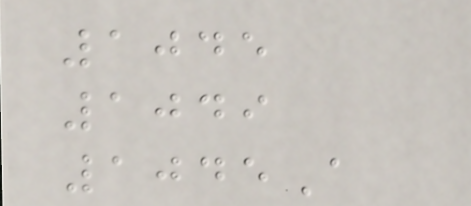1045
1049
1045A
